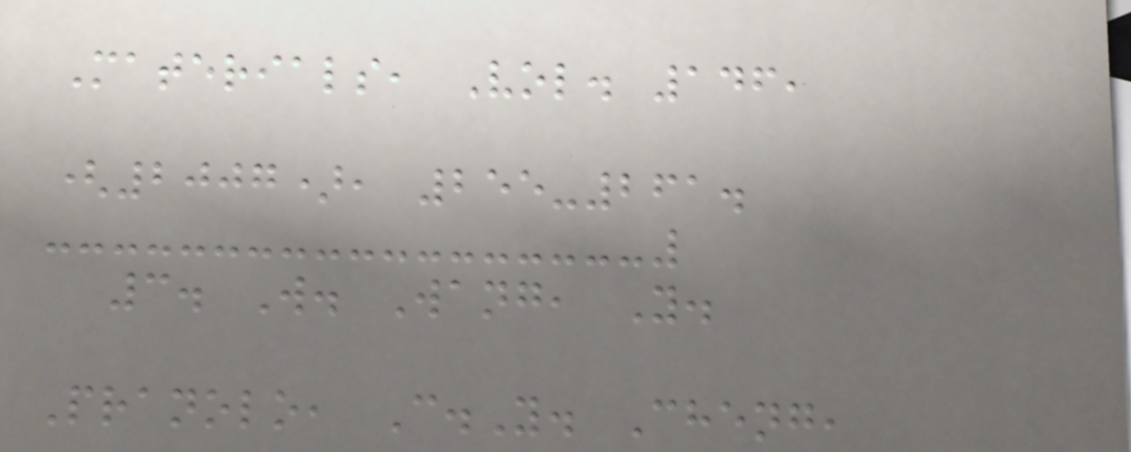Materials, Vol. 146,
(2007), 255-261.
3. W. Wang, Y.
Pranolo, C.Y. Cheng,
